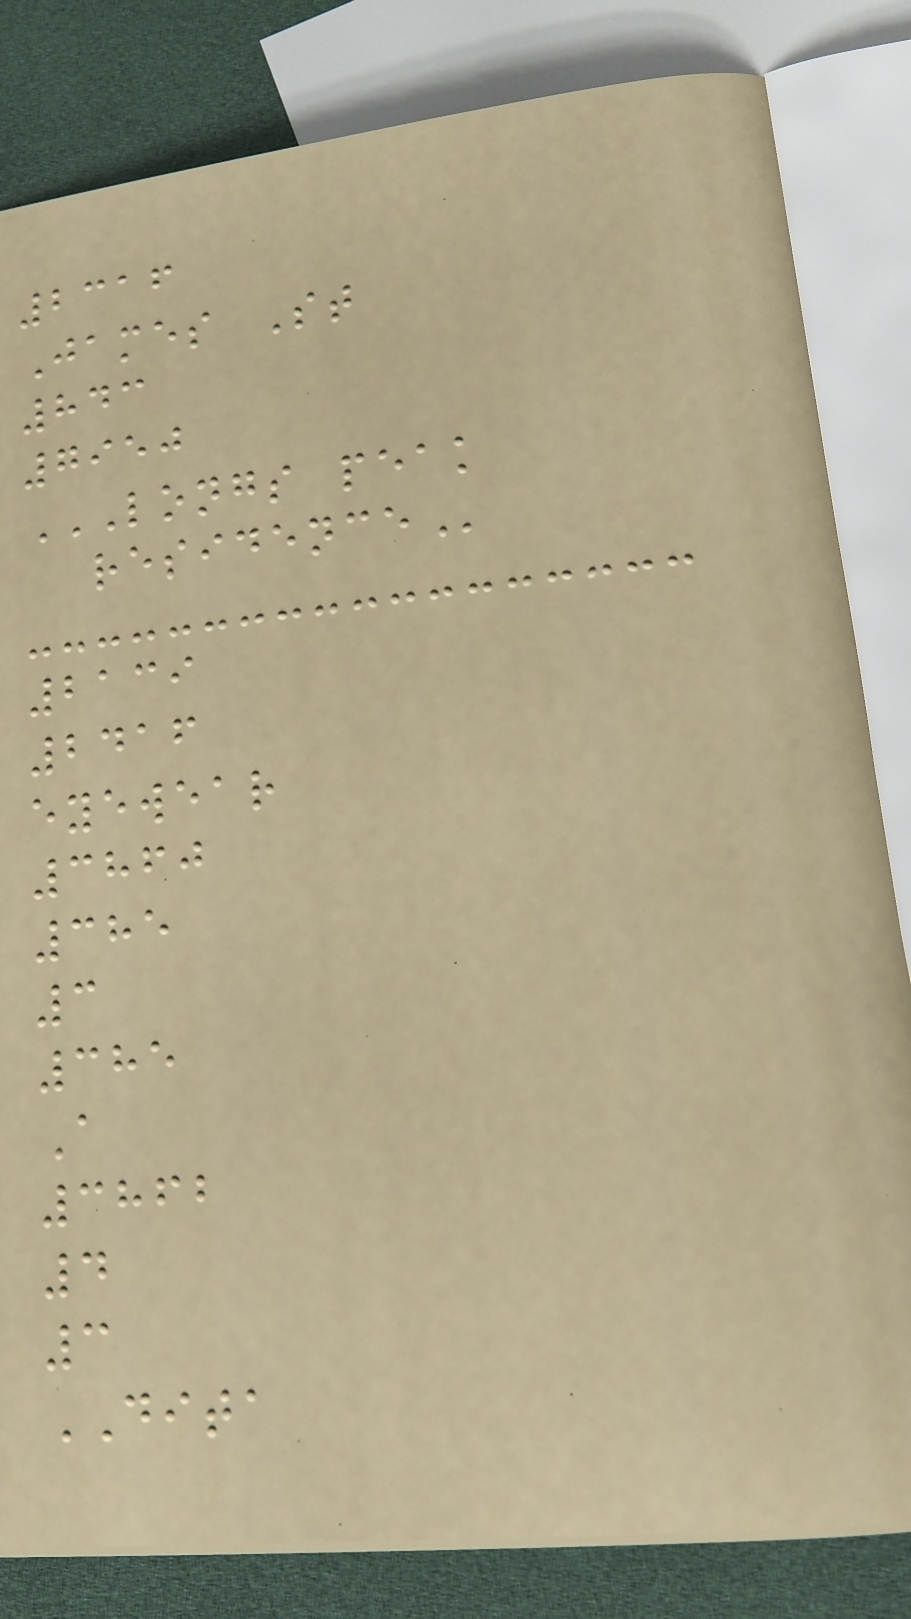2316
James St
843
7950
LONGS PEAK
RESIDENCE
2139
2416
eyewear
3860
385
3
385
A
3862
4
3
DITA
